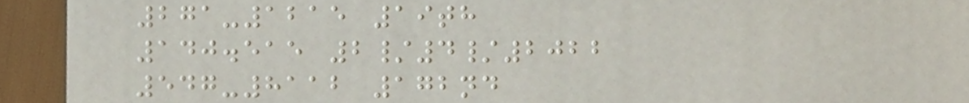271-1215 19th
140.515 2/4/2022
547-8112 172nd
